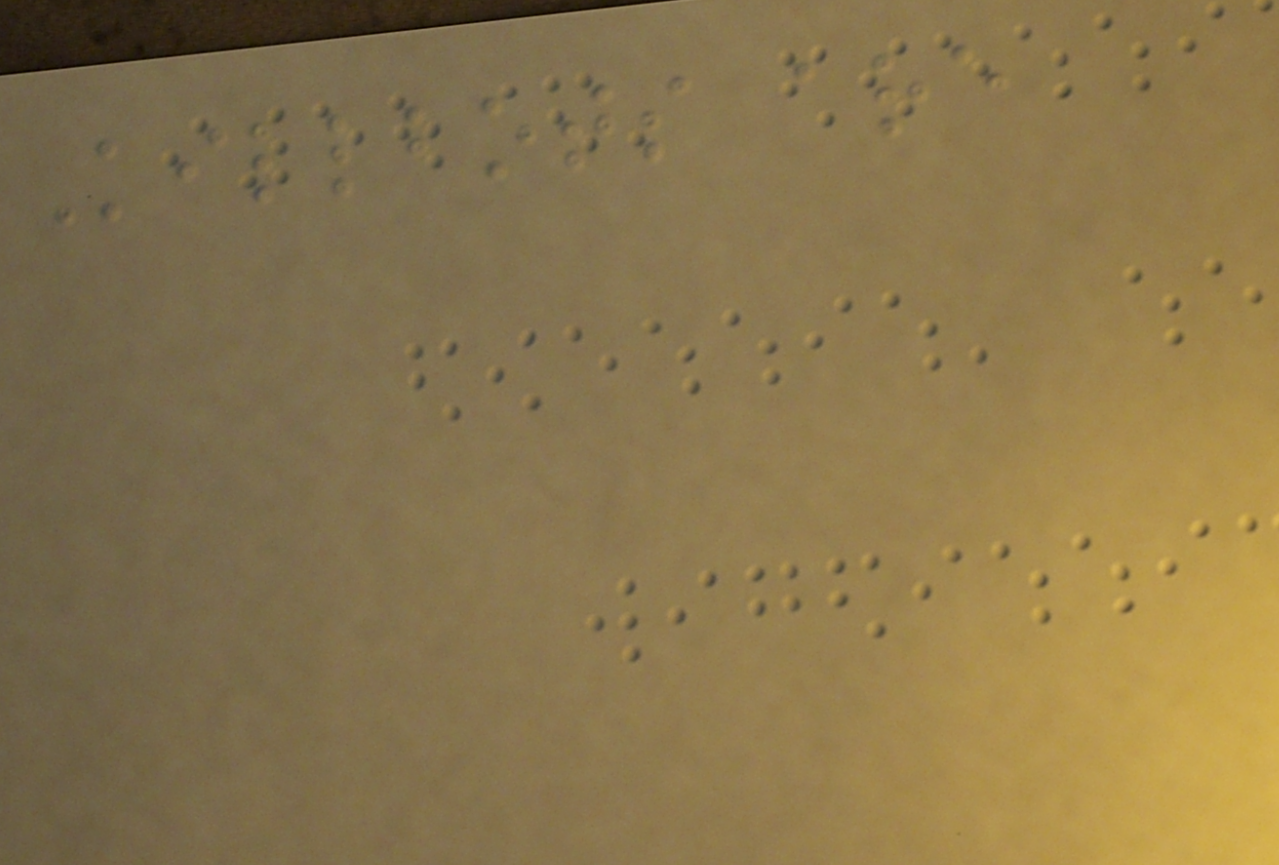Killbots are
